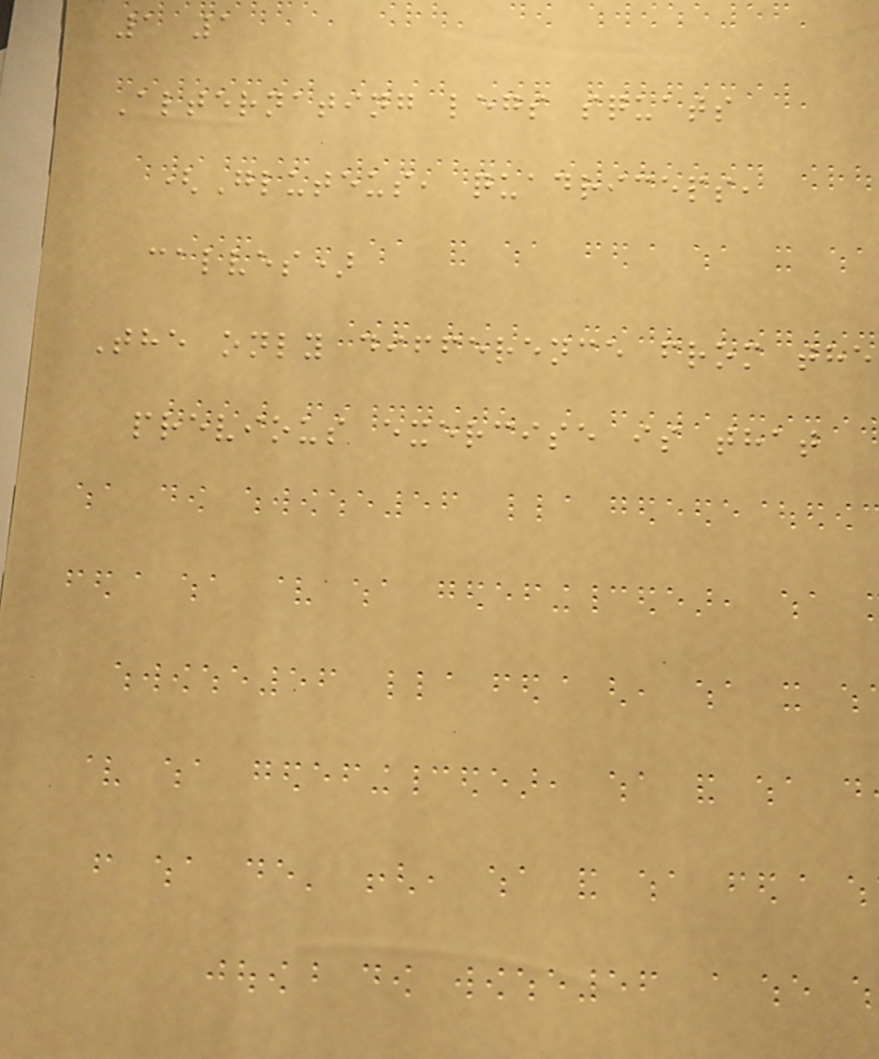1 1
Alternating legs squats
(Gluteus, quadriceps,
calves)
The only difference from the
previous exercise is that
